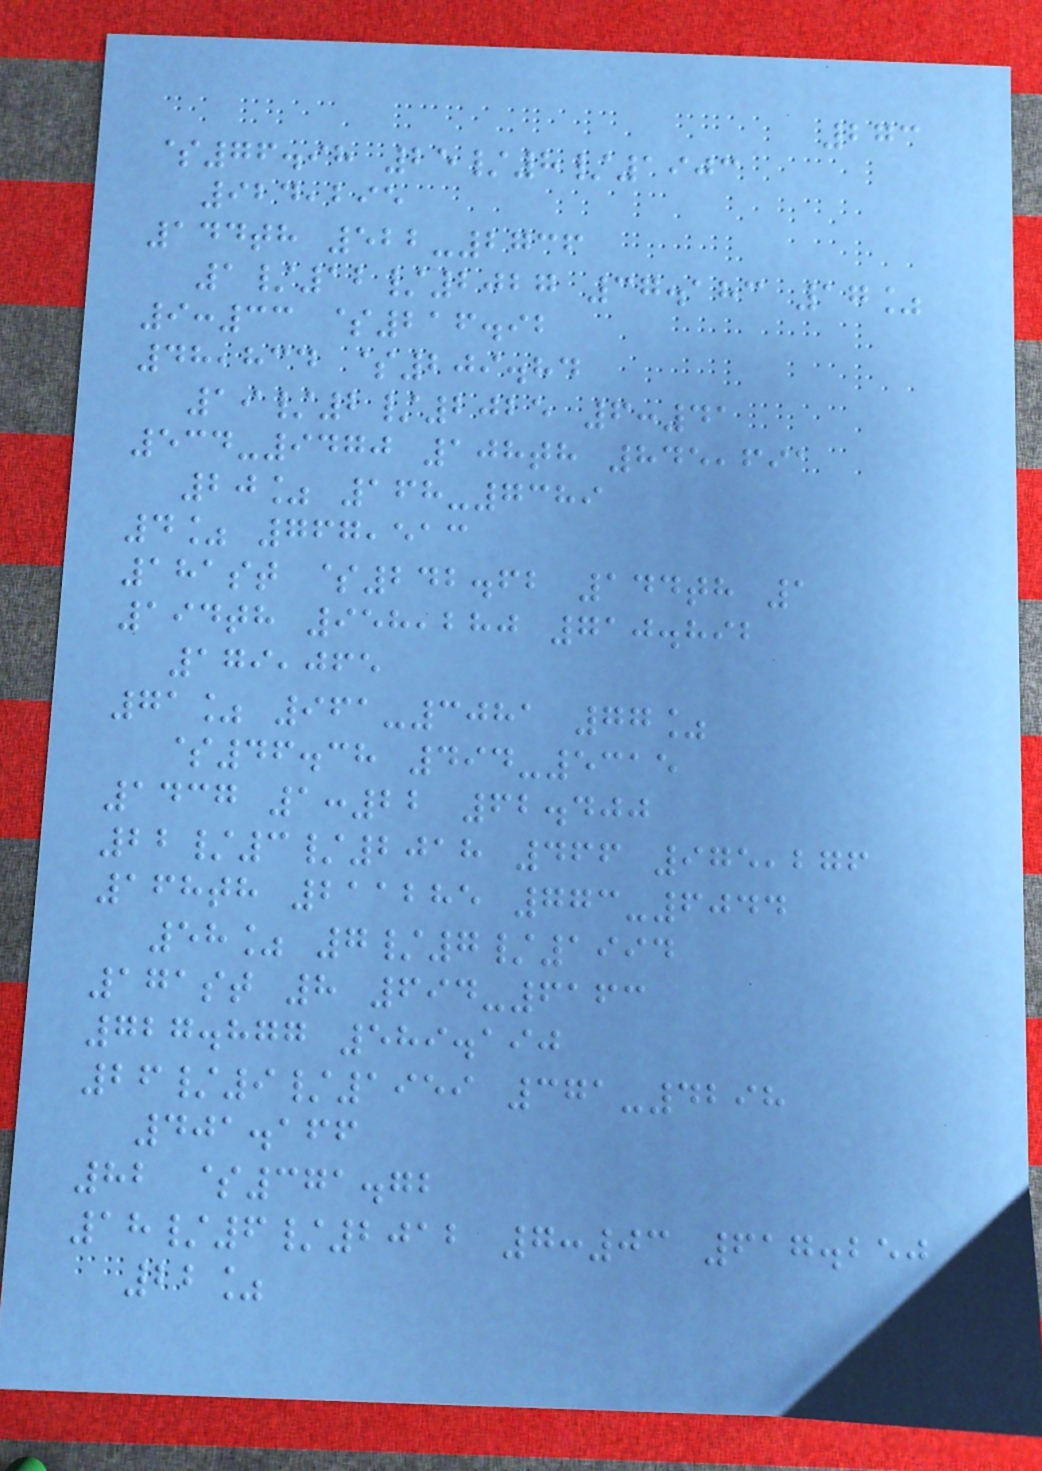273
$76.98 25/8/1903
924,295
144th 522-2736
1/12/2027 37.183 17%
9:33 $216.92
48,834 $209.84
19/2/2025 6:41
534-9470 108th 845,691
20% 168-7389
4% 767,513
181st $242.62 144th 1
194th 958,280 710.892
179,065
71% 961-3081 77%
$46.38 494-5315
1437 1:22 62.400
22/3/2018 466 975,276
168th 211285 773-6044
58% 7/7/1994
171st 8 694-6163
727.877 589.190
26/9/1959 371-4298
401.166
82 $371.72
18/6/2012 7:03 617.250
22%
